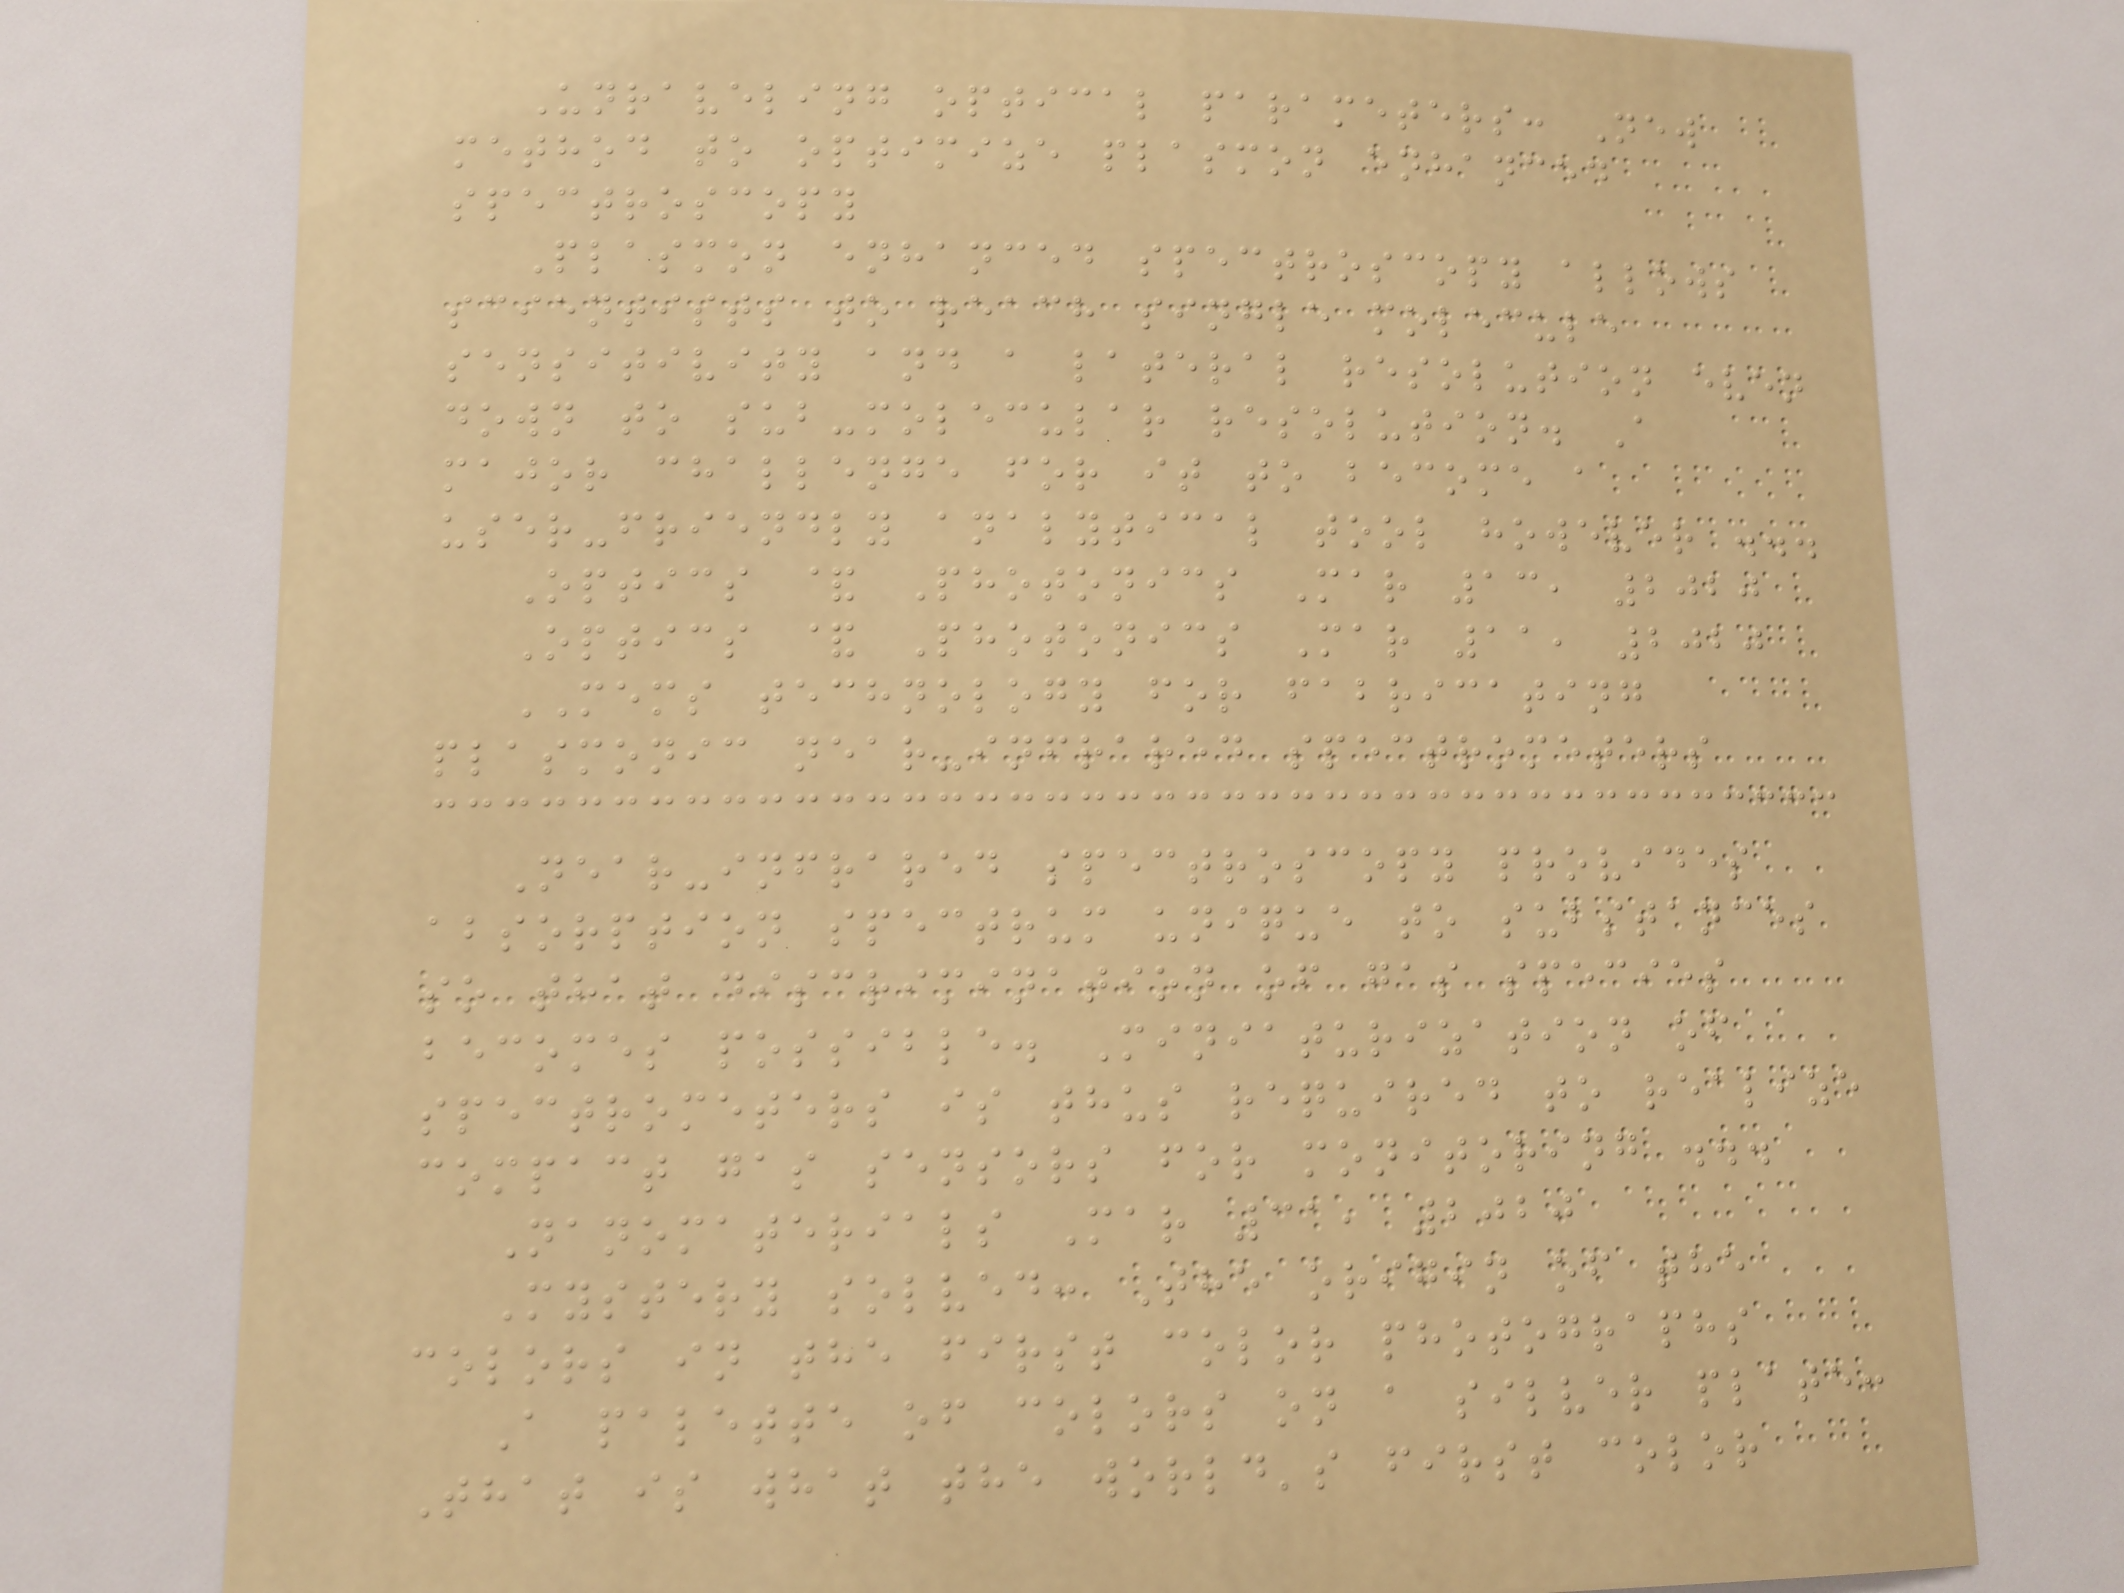Unraveling optical parameters: New
method to optimize plasmon enhanced
spectroscopy
Plasmon enhanced spectroscopy allows
scientists to reach single molecule
sensitivity and a lateral resolution even
down to sub-molecular resolution. A
major challenge for it to become a
user-friendly analytical tool however ...
Optics & Photonics Mar 13, 2020
Optics & Photonics Mar 11, 2020
MEMS technology for fabricating
plasmonic near-infrared spectrometers
Near-infrared spectroscopy provides
absorption spectrum unique to substances
so that discrimination of gas species
becomes possible. Miniaturization of
spectrometers is thus required to realize
compact gas sensors for monitoring ...
Nanomaterials Mar 31, 2020
Mystery solved: The origin of the
colors in the first color photographs
A palette of colors on a silver plate:
That is what the world's first color
